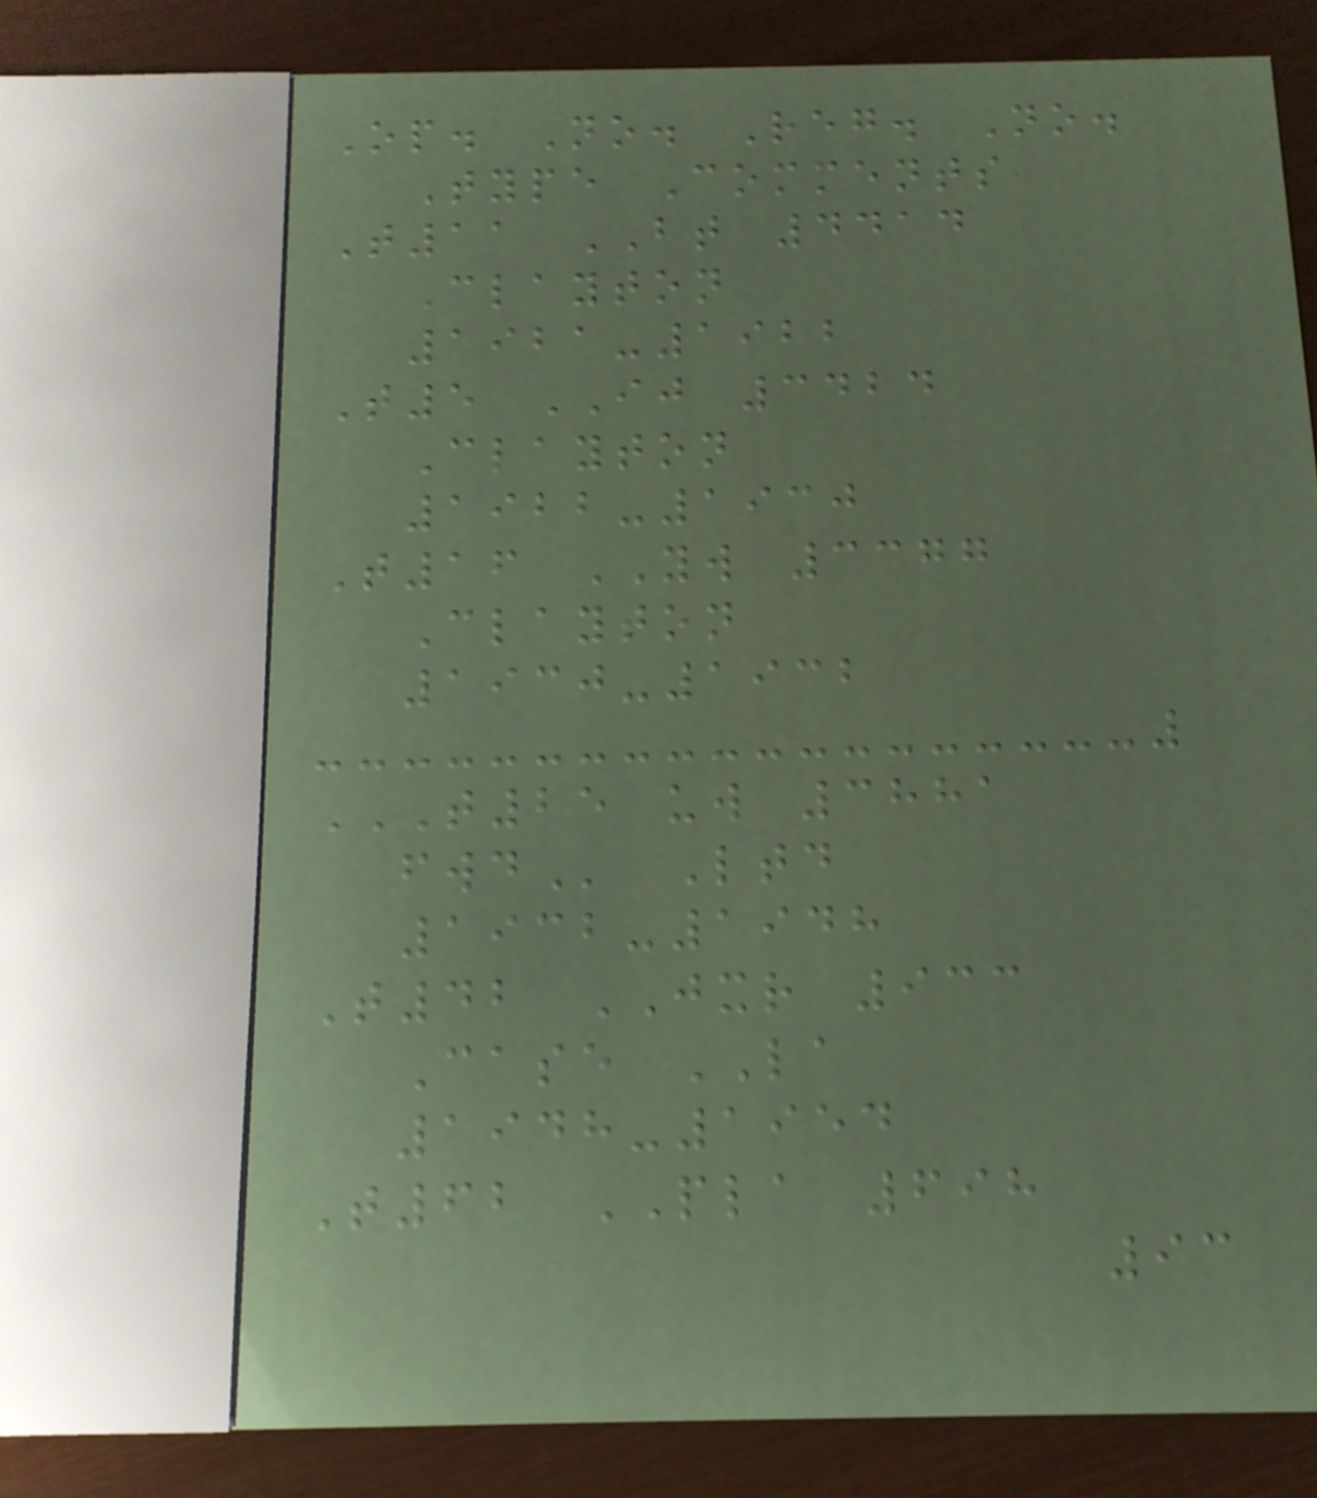Op. No. Reg. No.
Type Comments
T11 BT 4414
Clayton
1921-1922
T5 IJ 3424
Clayton
1922-1930
T16 YW 3377
Clayton
1930-1932
T25 UW 3881
FWD Ltd
1932-1948
T42 JXR 933
Case LA
1948-1954
T62 PLA 698
93
